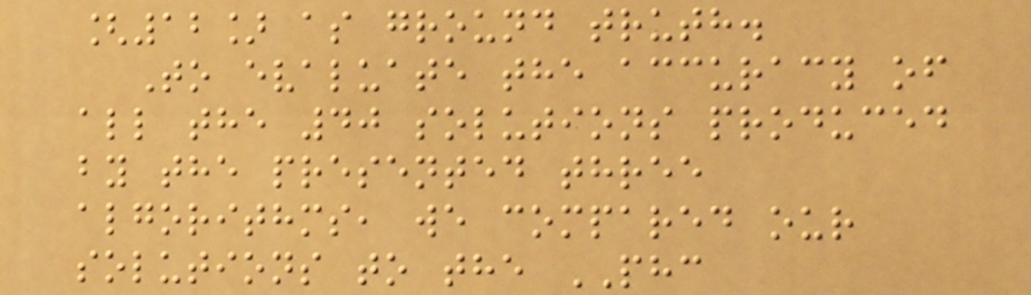[12] as ground truth.
To evaluate the accuracy of
all the 40 solutions produced
by the presented three
algorithms, we compared our
solutions to the PHC
